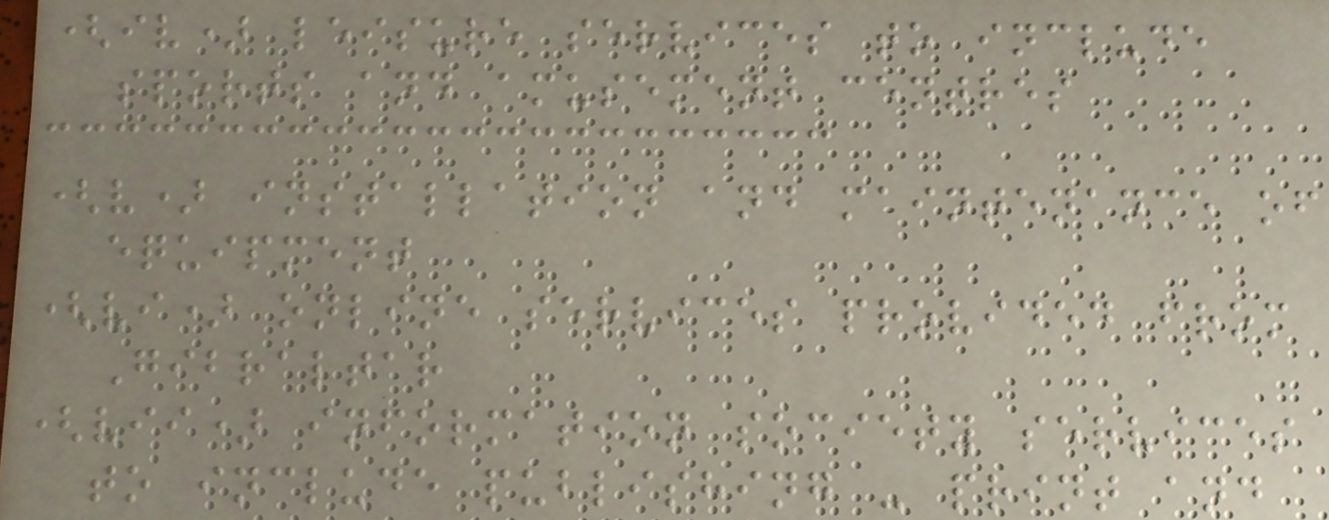(iv) leisure services to include
sports and amusement centres
(v) installation and maintenance of
equipment
(vi) online services provided from
Gibraltar
(vii) information society services
to include publishing - print and
